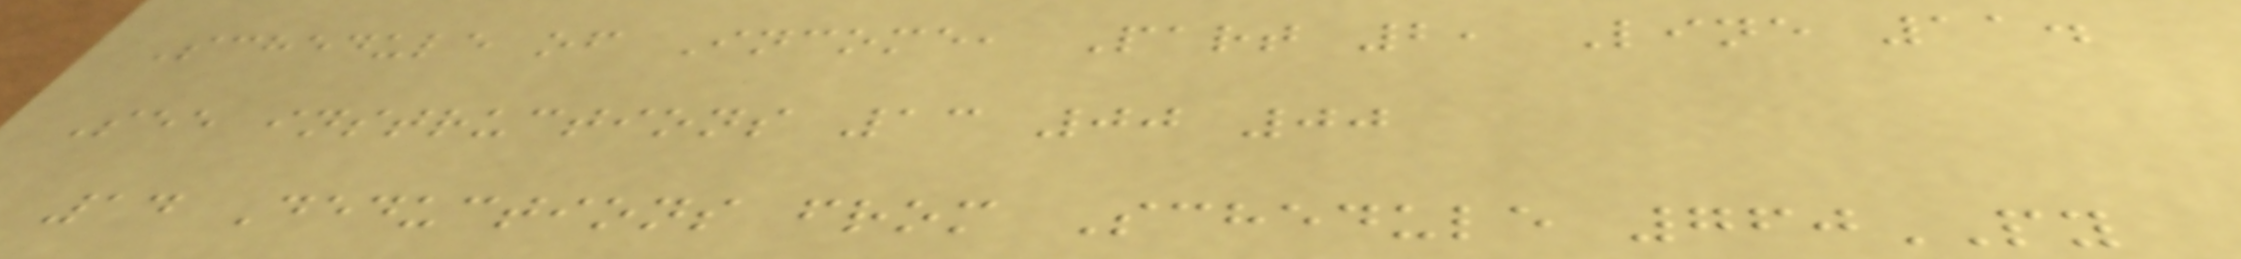Schedule of Income, Part 2, Line 11.
See instructions 13 00 00
14 Deductions from Schedule 760PY
